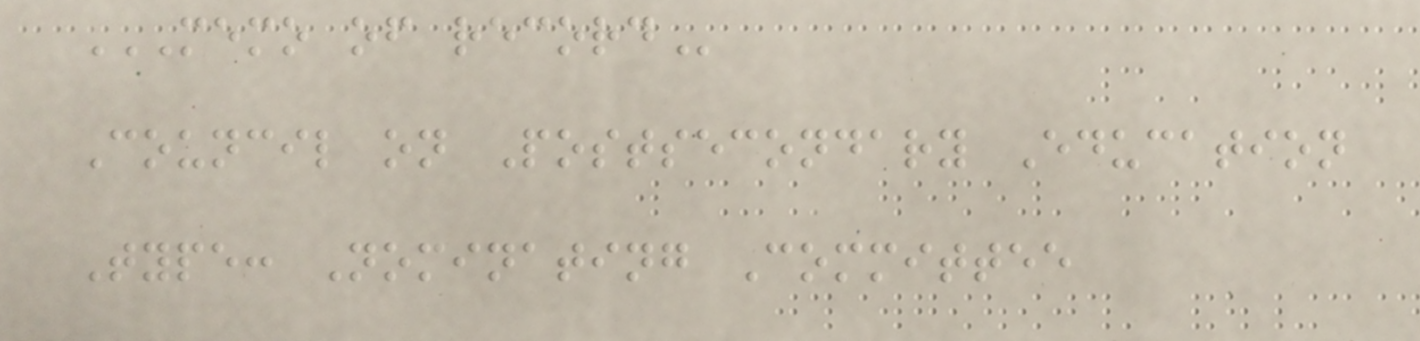MEMO OF RECORD
Council on Postsecondary Education
Type: Nominating Committee
